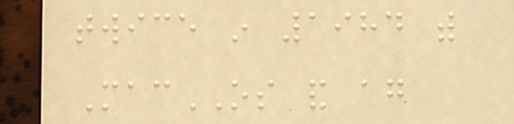twice in 1984 with
MacOS and again
